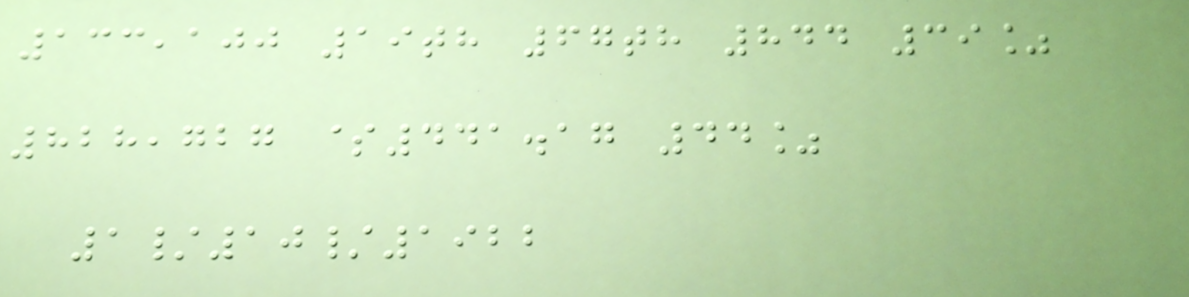133,100 19th 67th 844 39%
828,727 $441.17 44%
1/10/1922
